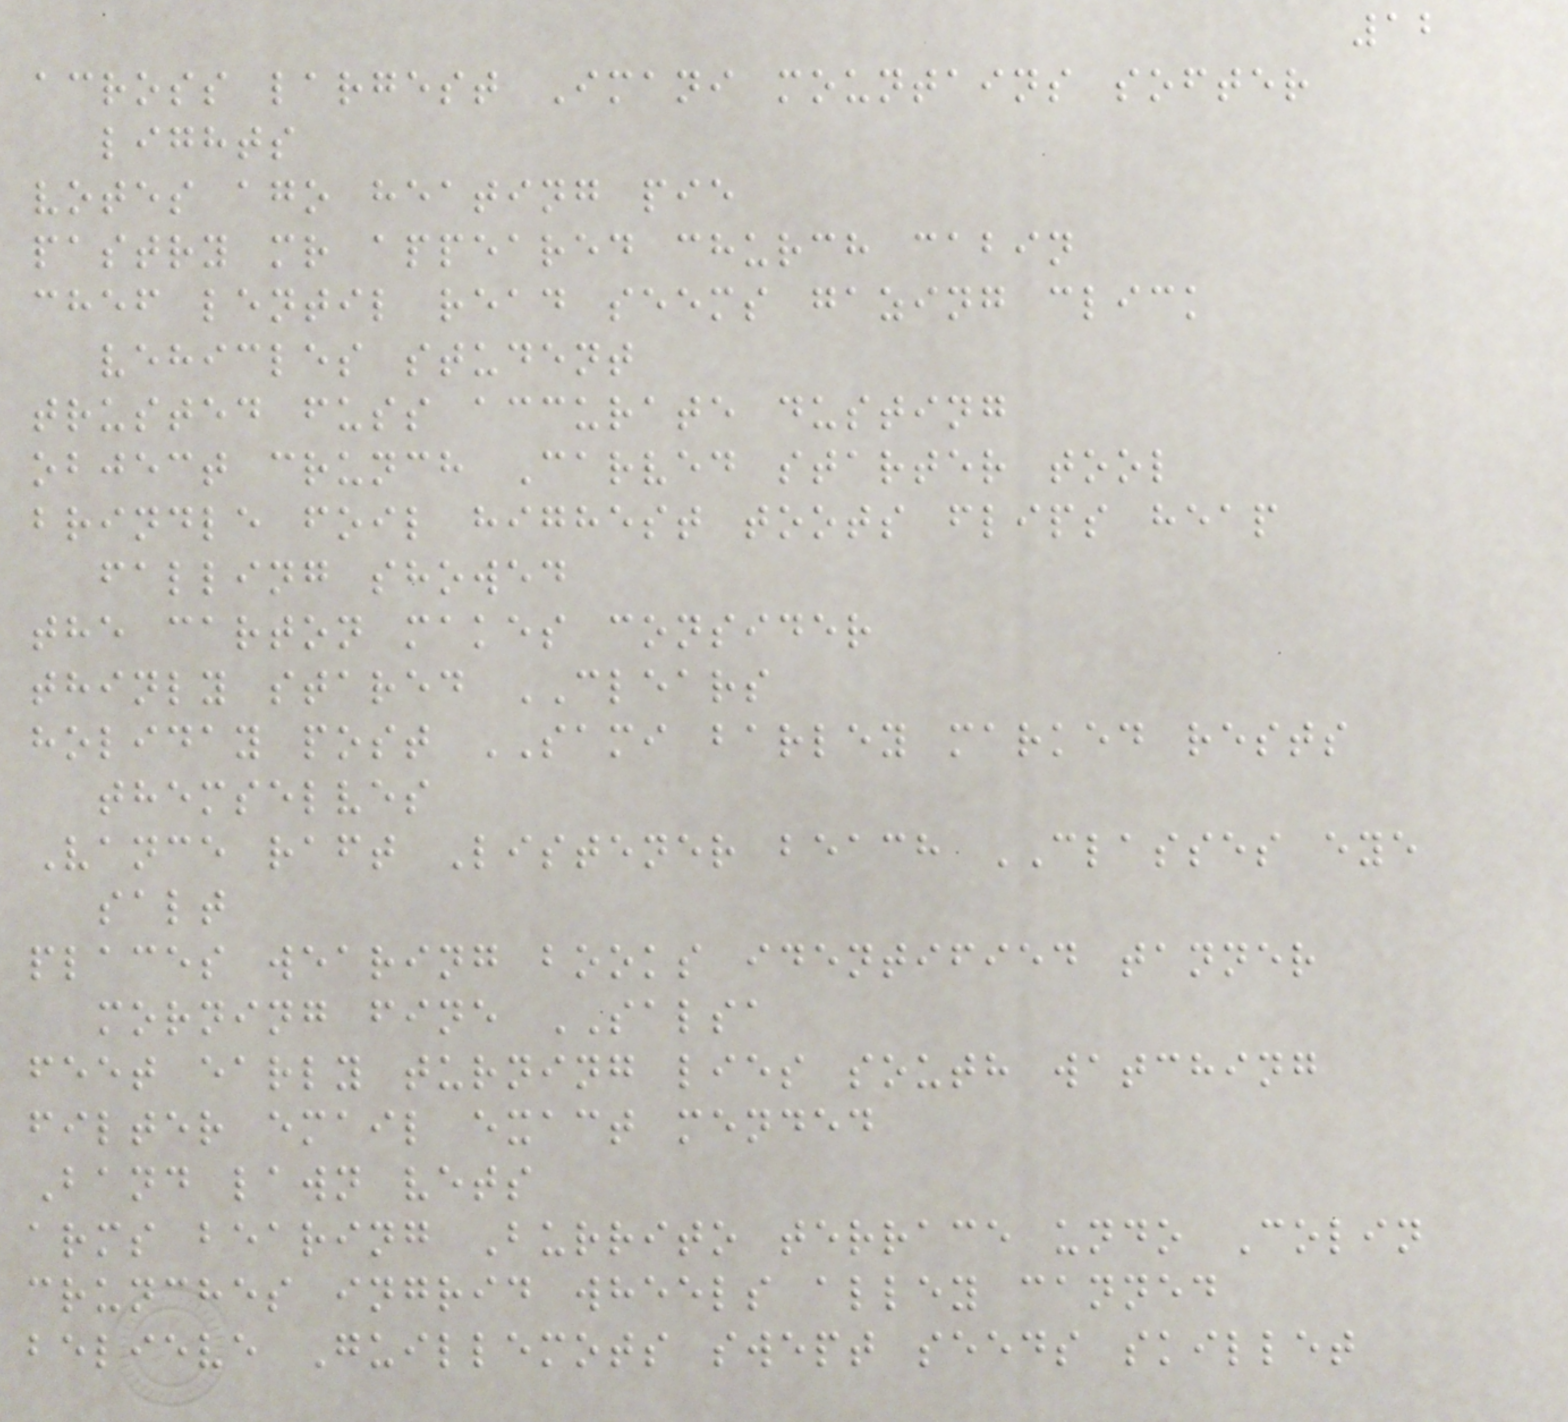12
across largest Imani mountains softer
lights
votes ago heating pie
pastry mr appeared church cabin
chef lentil read seems gazing click
vehicles student
trusted fuss accurate dusting
object crunch Carved starter tool
brindle foil highest toots flips heap
falling showed
the carton makes consider
thinly stared CLEARS
holiday post SAMI barley marked rests
themselves
Vance raft Listener beach CLASSES eye
salt
places wearing books identified tanner
morning fine SALSA
feet early turning lies south watching
filter email exact mended
Band lawn vets
arms bearing Burrito terrace undo Colin
crunches ingrid wheels alley canned
believe Guillemots swept seeds skillet
